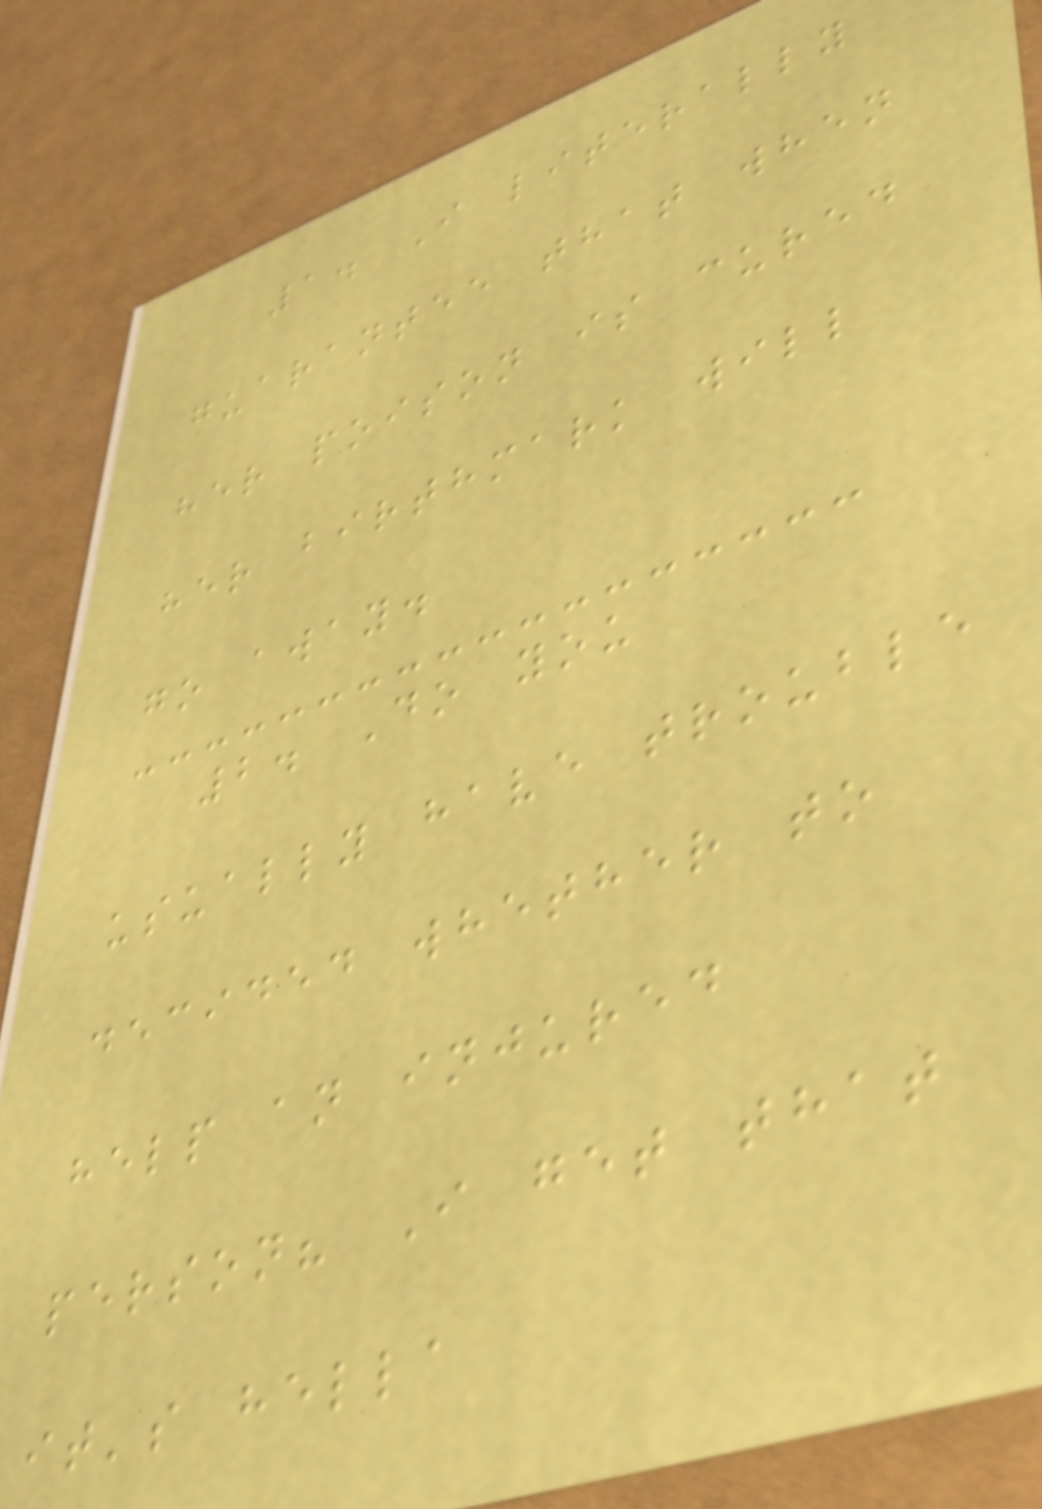1. I literally
guarantee that when
her poison is cured
her birthmark will
go away.
2. Do you
usually have trouble
decided whether to
help an injured
person? I get that
it's hella
